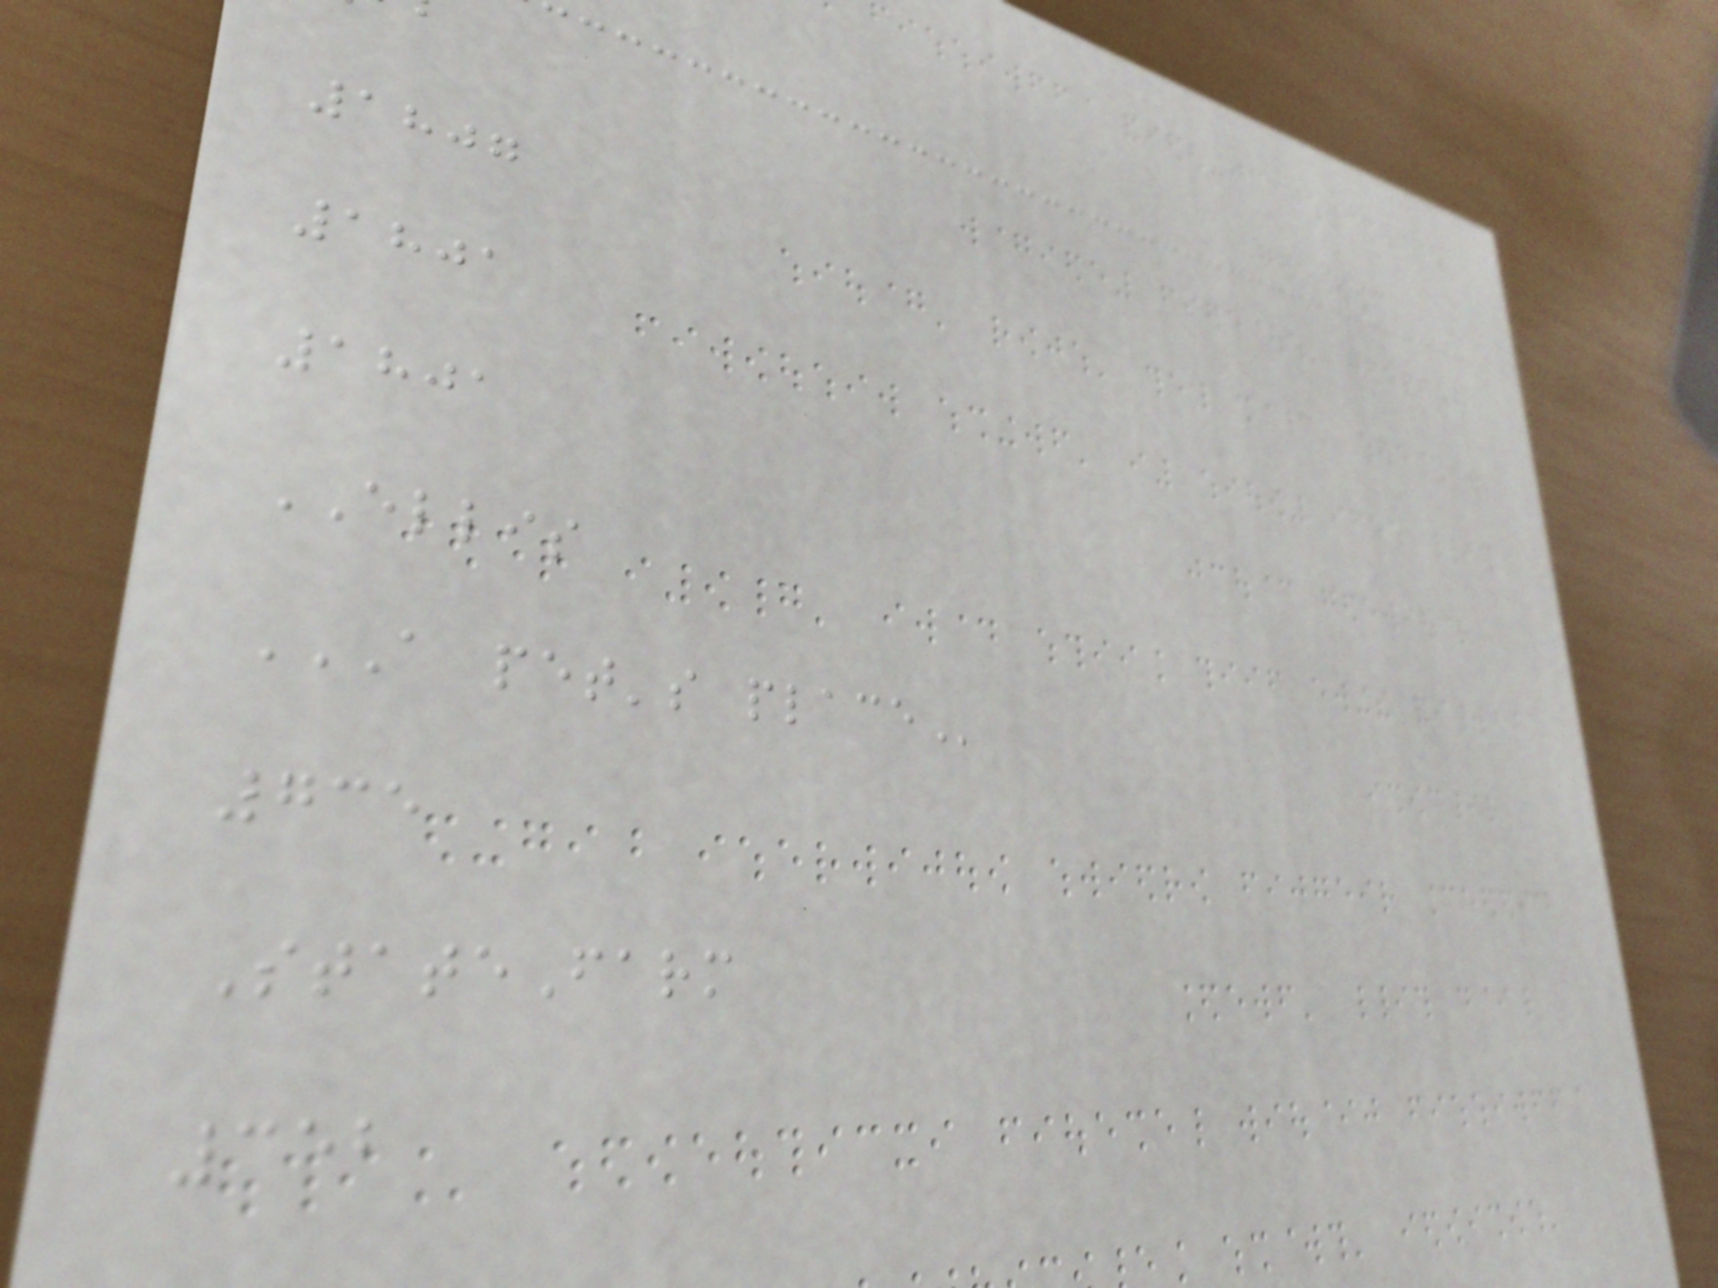1807
1801
1801
ELLIS
A PET'S PLACE
735
StateFarm
352
